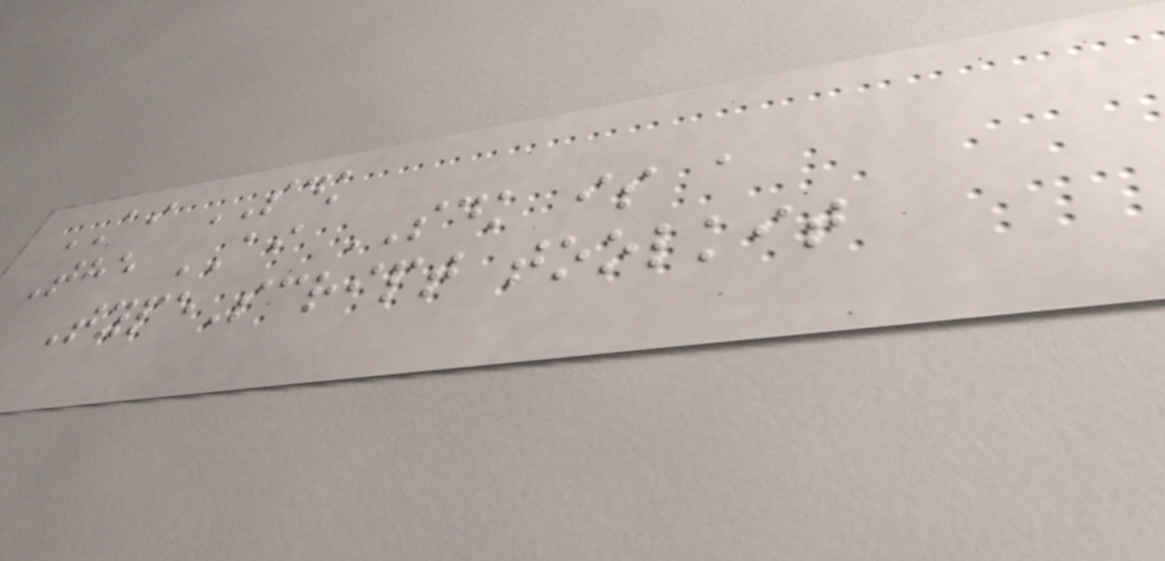AI SDK
The AI SDK is a
TypeScript toolkit
